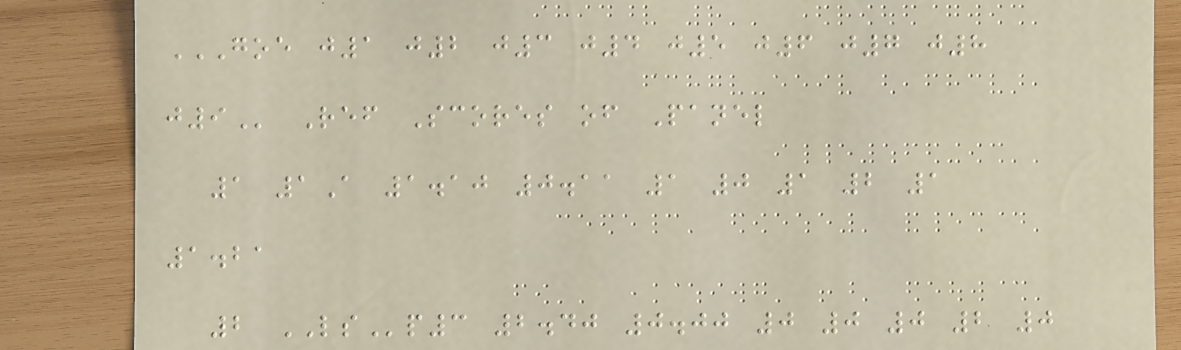GOE J1 J2 J3 J4 J5 J6 J7 J8
J9 Ref Scores of Panel
1 1A 1.10 0.11 1 0 1 2 1
1.21
2 LSp3 2.40 0.00 0 0 0 2 0
